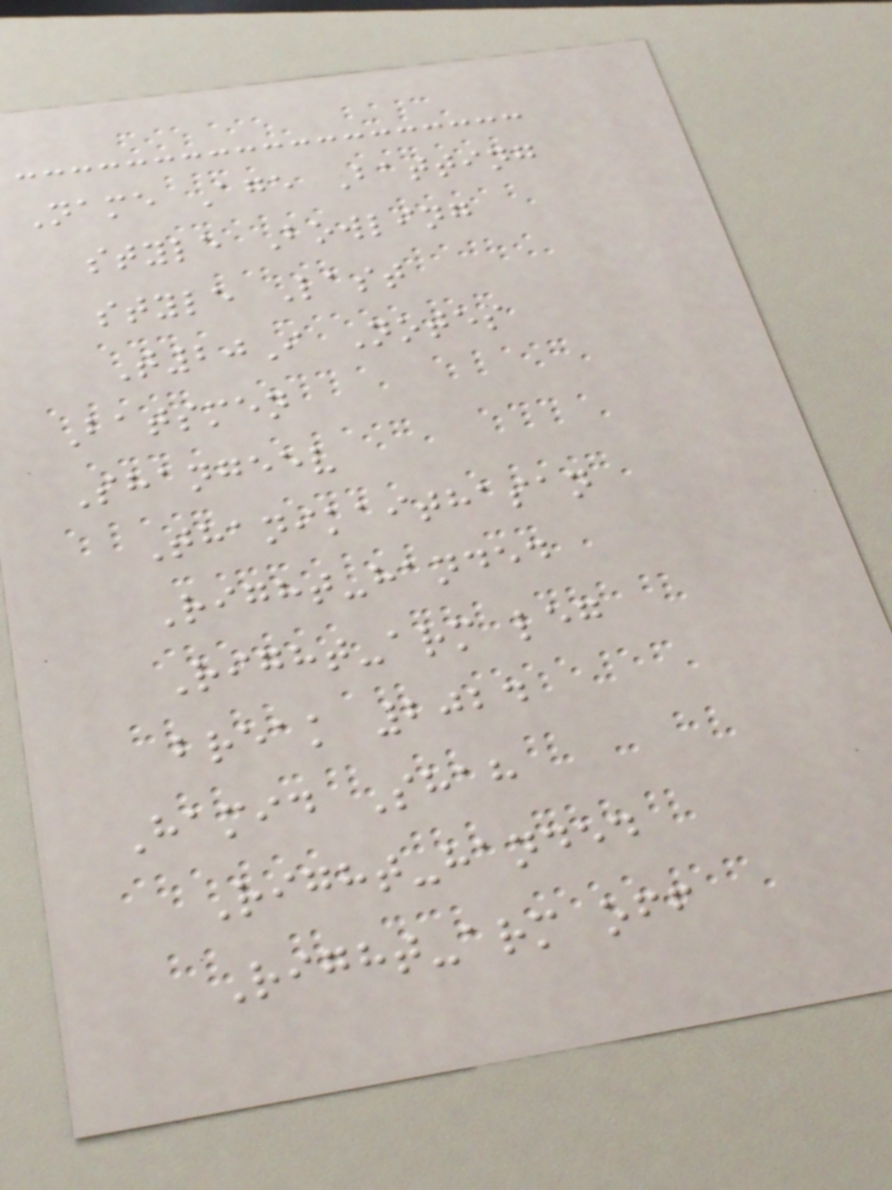Name Age Batting
style Bowling
style Last
T20I Notes
Batsmen
Shangeev
Thanikaithasan
Right-handed
Right-arm leg
break 2024
Hamid Shah
Right-handed
Right-arm off
